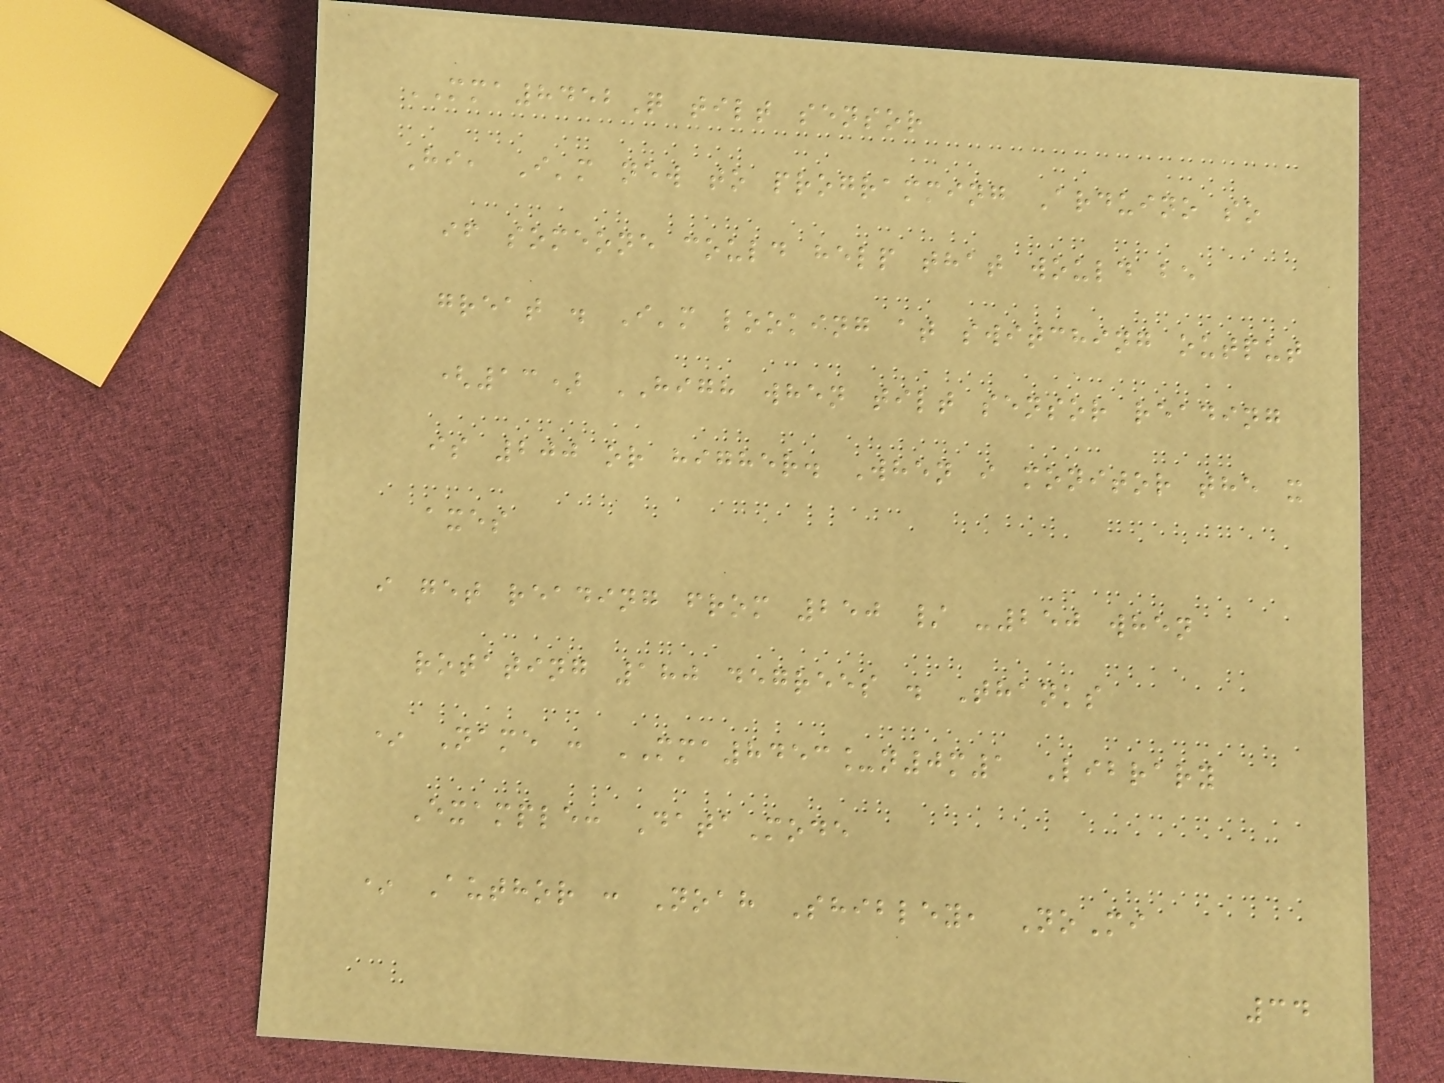MMA8452Q tilt sensor
Hi, I'm new to programming Arduino so
if someone could help that would be
great . I'm looking at switching output
(13) HIGH when tilt sensor reading
is 200 or higher. When i monitor the x
axes
i get reading from 250 / -250 when
rotating 180 degrees . Thanks
* Name : MMA8453_n0m1 Library
Example: DataMode
* Author : Noah Shibley, NoMi
34
